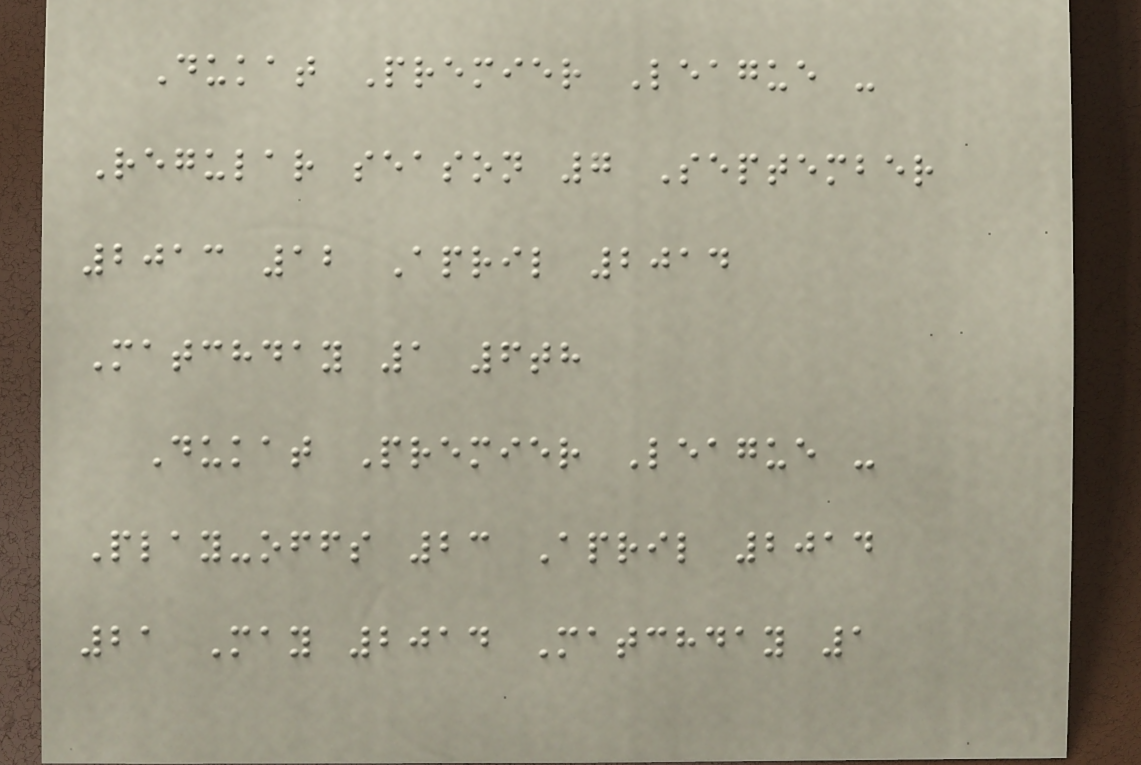Dukat Premier League -
Regular season 7 September
2013 12 April 2014
Matchday 1 6th
Dukat Premier League -
Play-offs 23 April 2014
21 May 2014 Matchday 1
